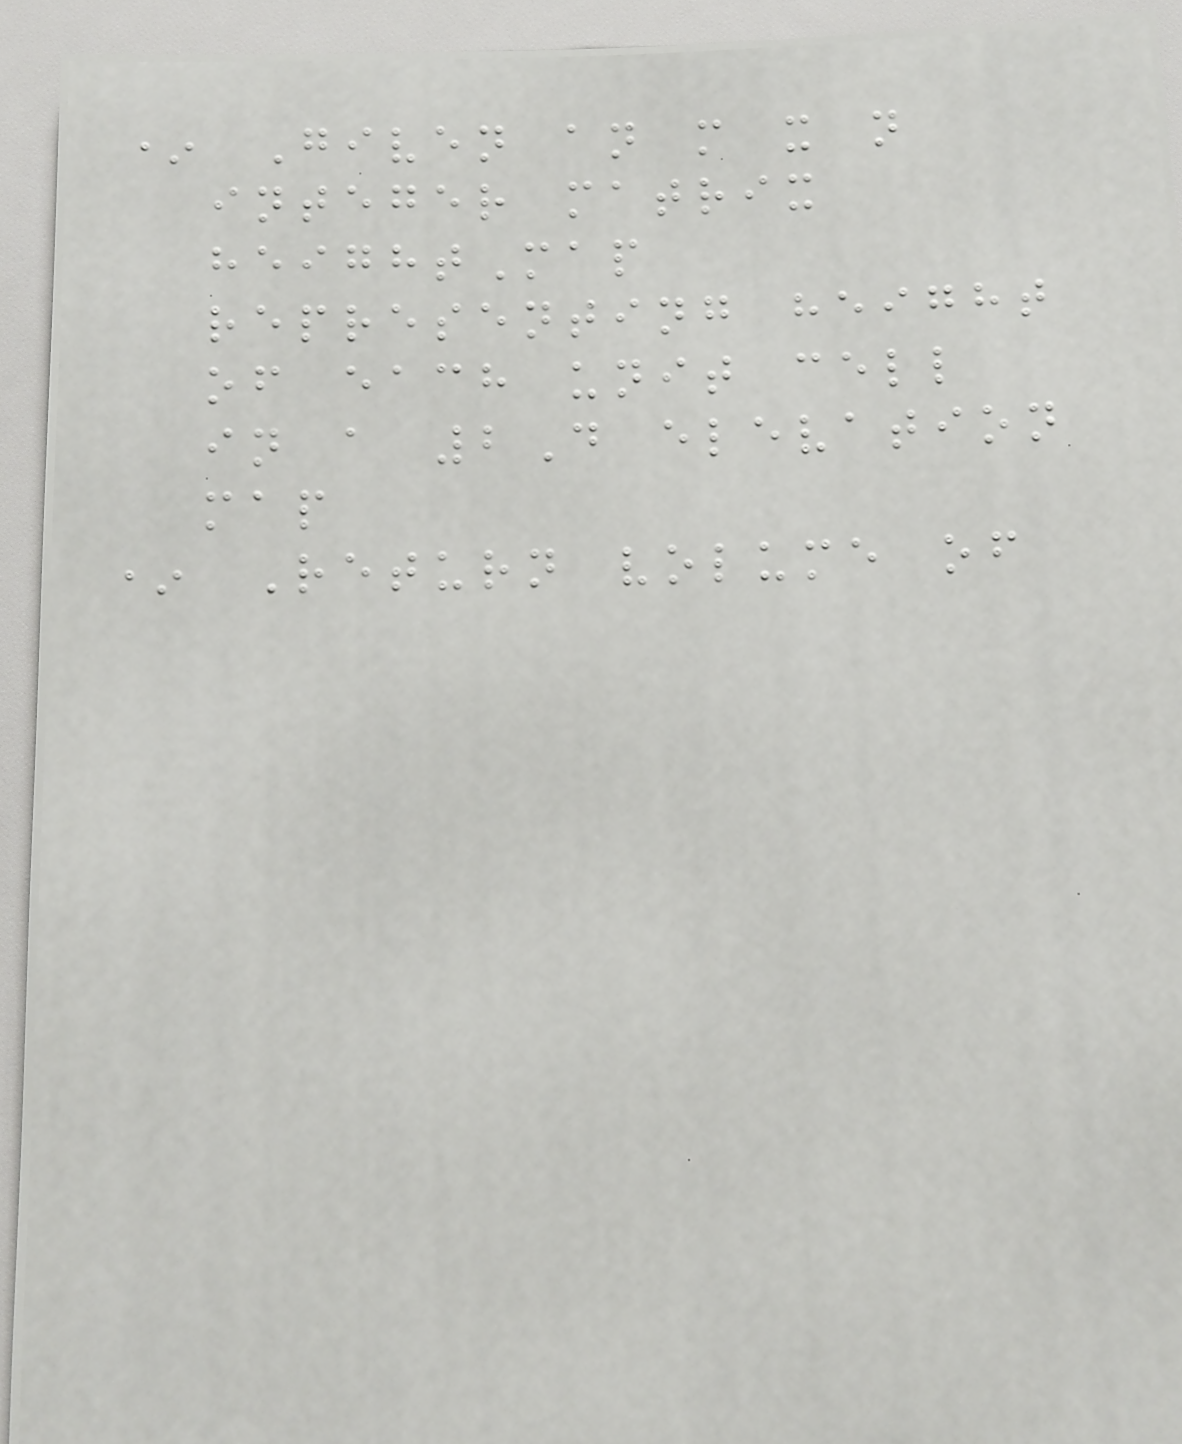* Given an m x n
integer matrix
heightMap
representing height
of each unit cell
in a 2D elevation
map
* Return volume of
